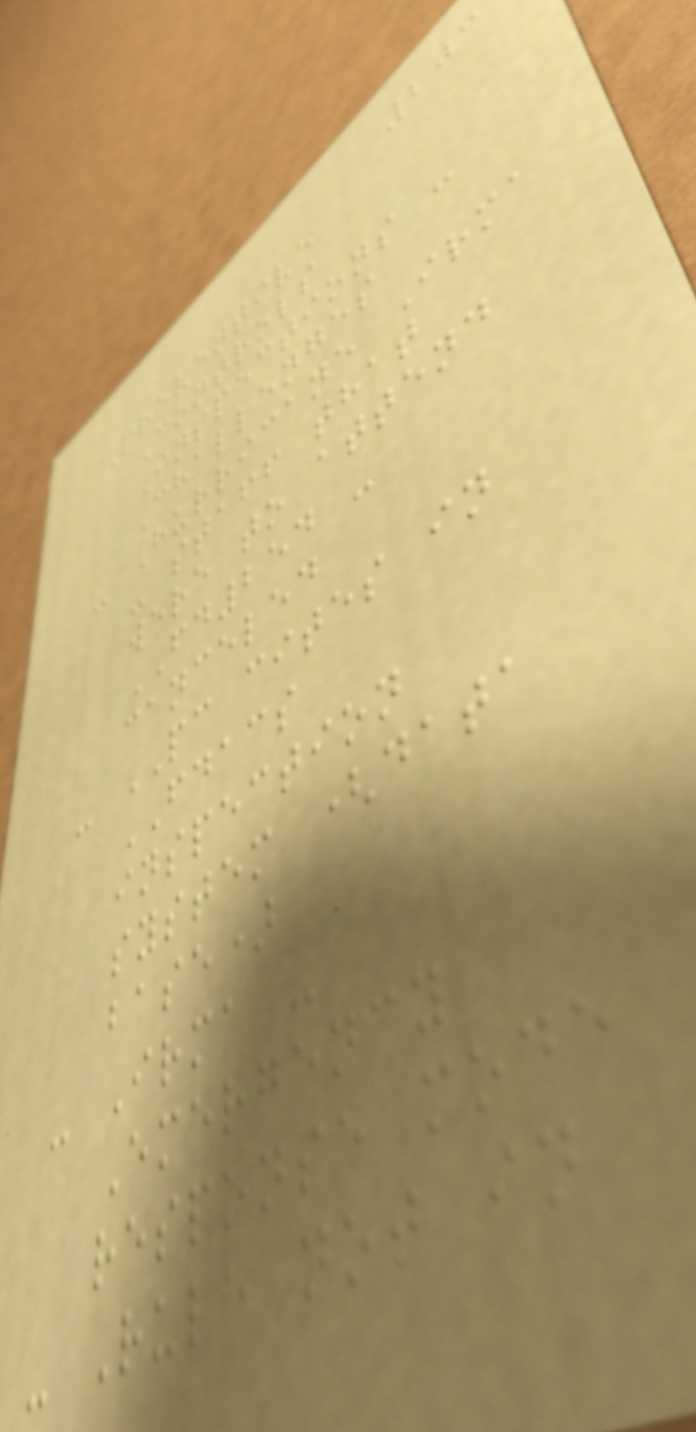203
Preventive
Controls
Inspections -
Challenges
- Hurricane Irma
- staff that
were to attend
FD254 -
canceled
- PC cites in
FDACS
inspection
system (data
base)
- Irma -
Emergency
response mode
- Rule not in
